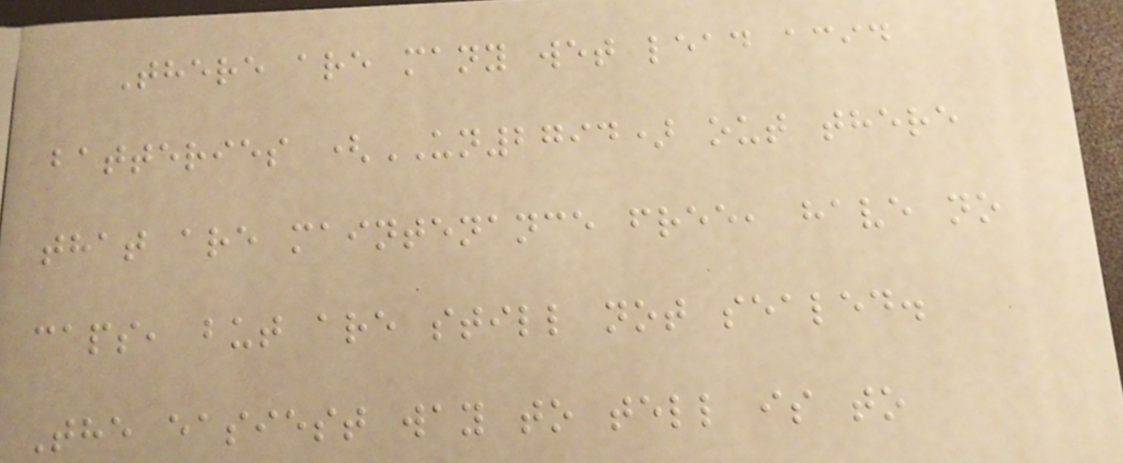There are many wet lead acid
batteries (UN2794) out there
that are maintenance free, have no
caps, but are still not sealed.
The easiest way to tell is to
